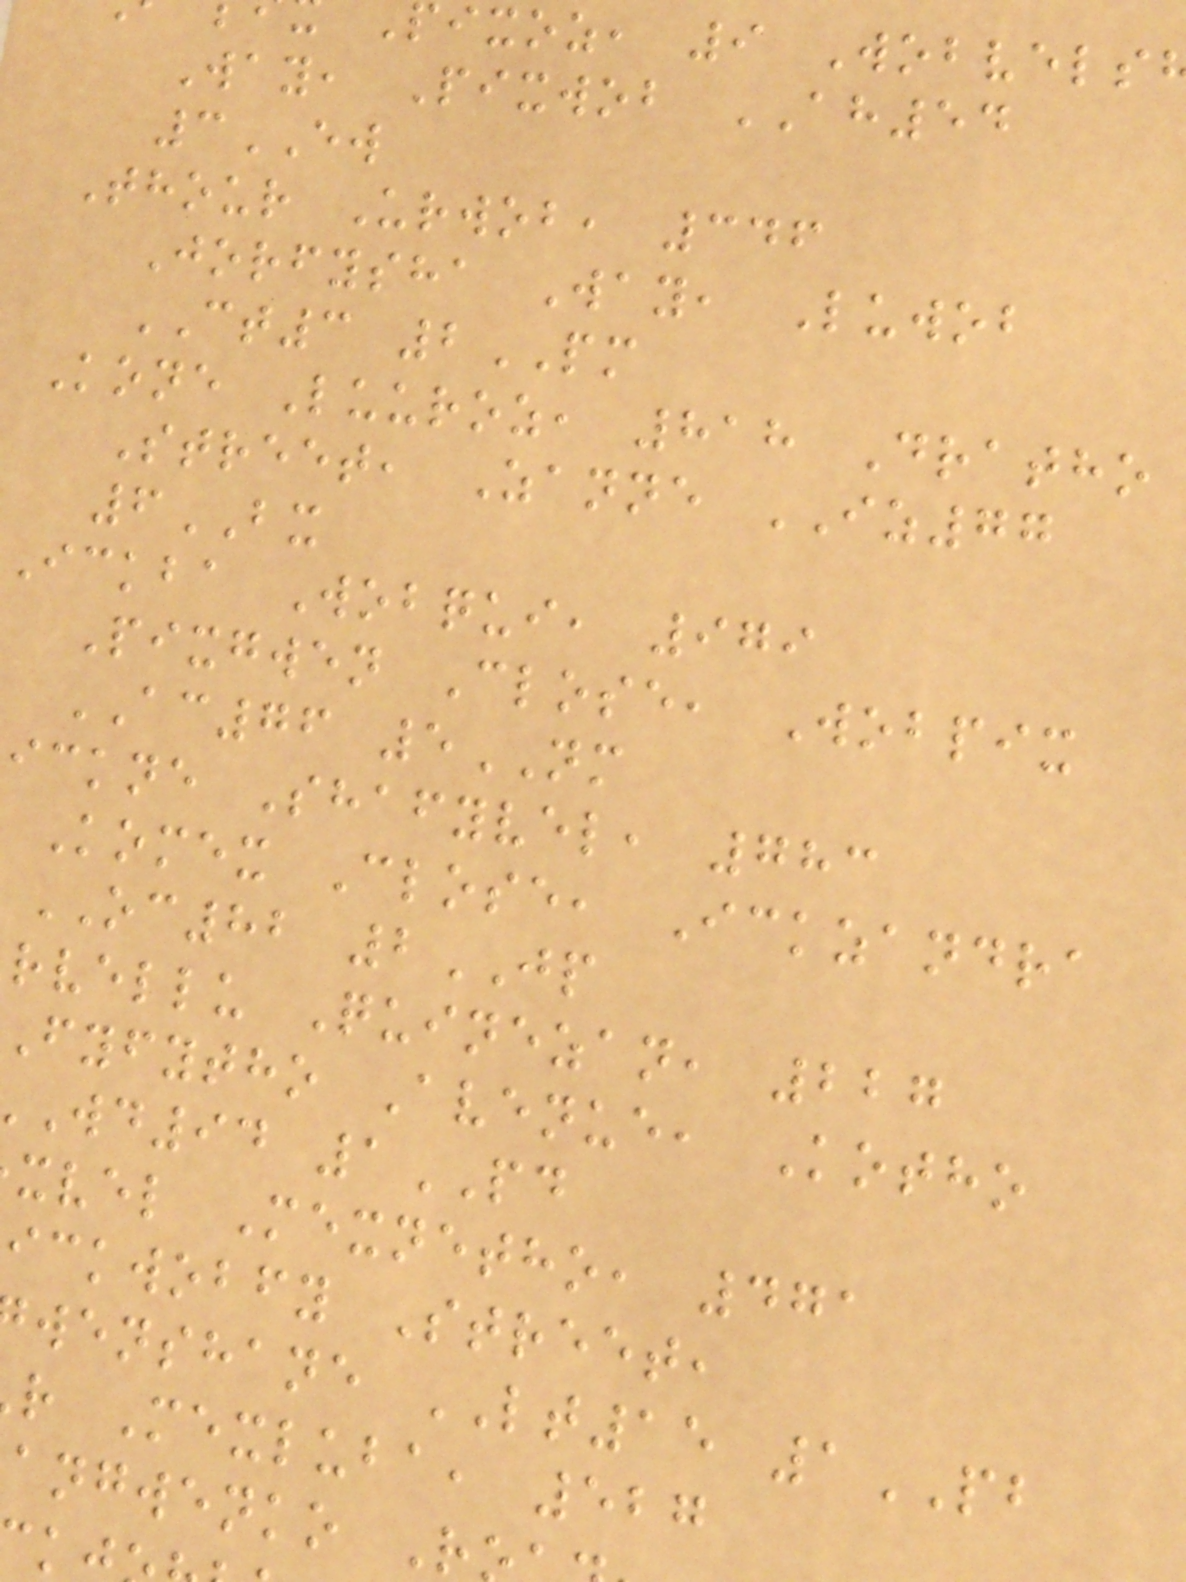pixoz, 9 Wobvels
Way, Pixwob AH54
3EW
Thour Urwob, 346
Jorfysha Way, Luwob
CT3 2PM
Kone Luuroz, 818 Dratho
Street, Zanne IZ77
6BX
Ickba Wobqui, 979
Pixgwen Close, Wobpix
AC76 5NM
ickne Shafyvel, 783
Komex Close, Ickzandra
OC82 2JP
rvellu Quinezan, 227
Fyfytho Avenue, Kotho
wd94 1PD
xvel Mexnetho, 471
ickwobfy Street,
wenshane LT15 1PB
r Mexluba, 527
angwenko R
